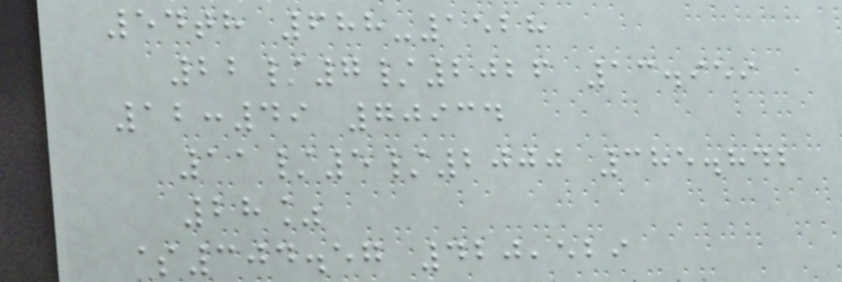54th 688-1528
22/7/2026 13.959
12:49 70934
11/5/2000 385.842
28%
$304.57 420,529
